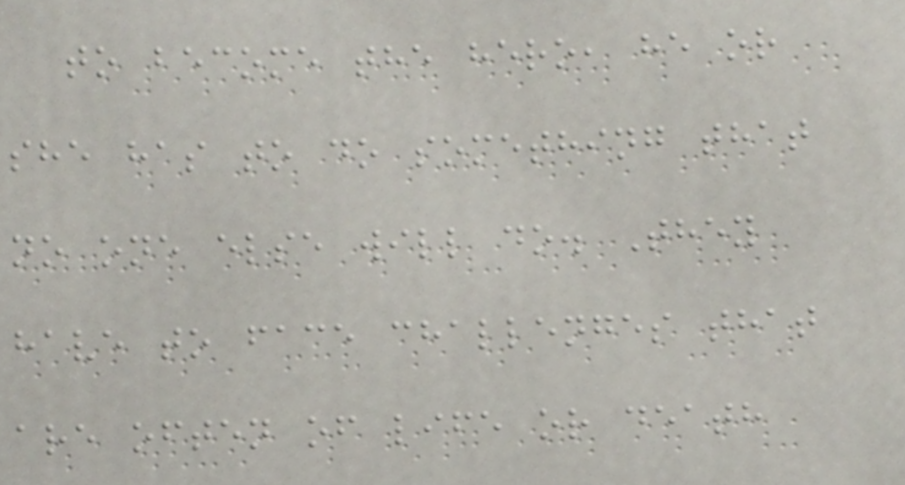to become the hero, he or
she has to do something that
no one else will do. They
have to face challenges that
are often of life or death
